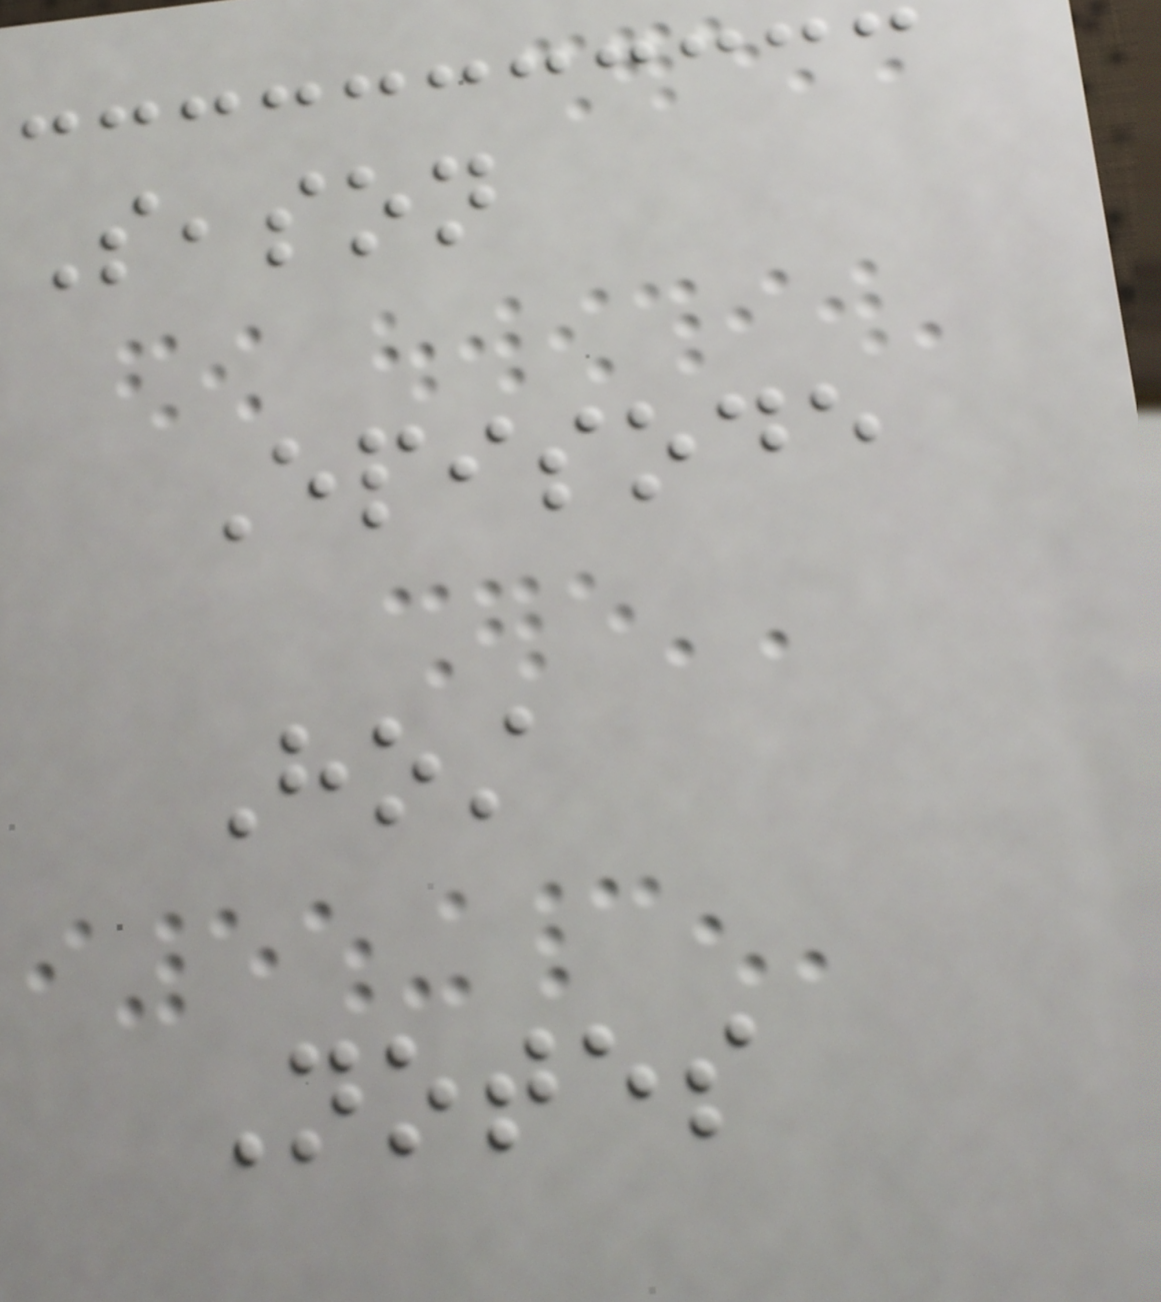Season
Episode
Host
Notes
